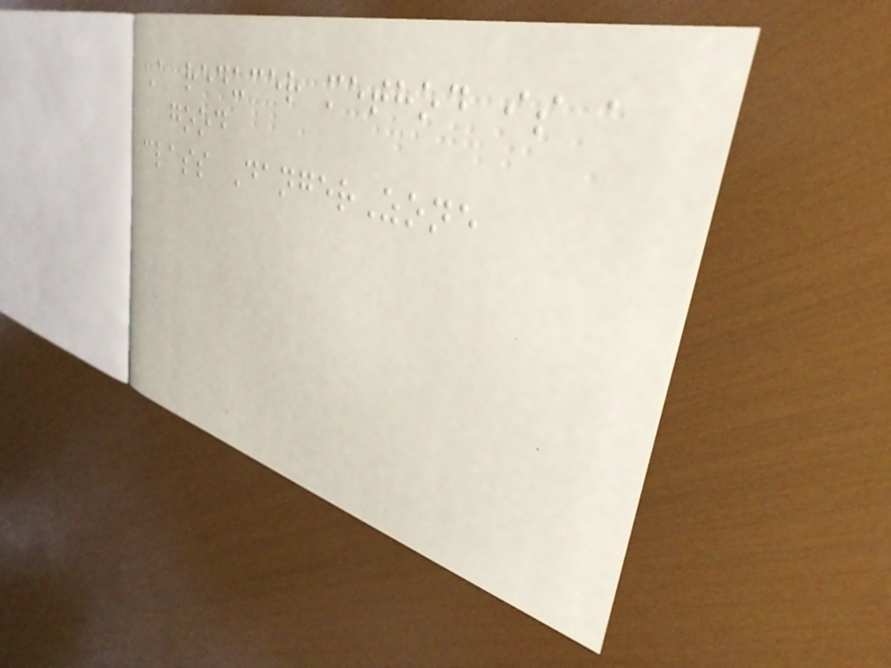A reducer method is a
good
class DangerZone
